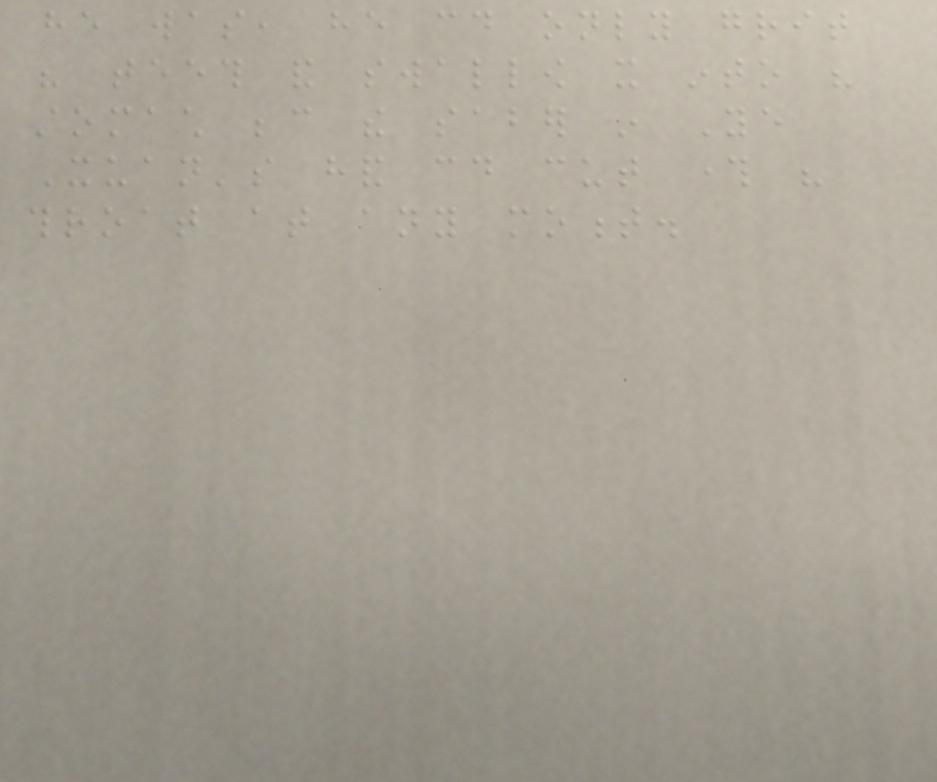he was, he could only grit
his teeth and swallow it into his
stomach because the saber in Ye
Xuan's hand could cut through his
throat at any moment.
